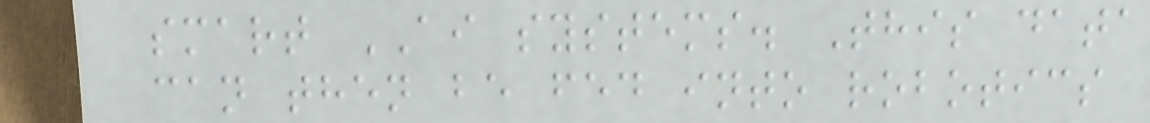smart AI systems. This data
can then be fed into robotics
